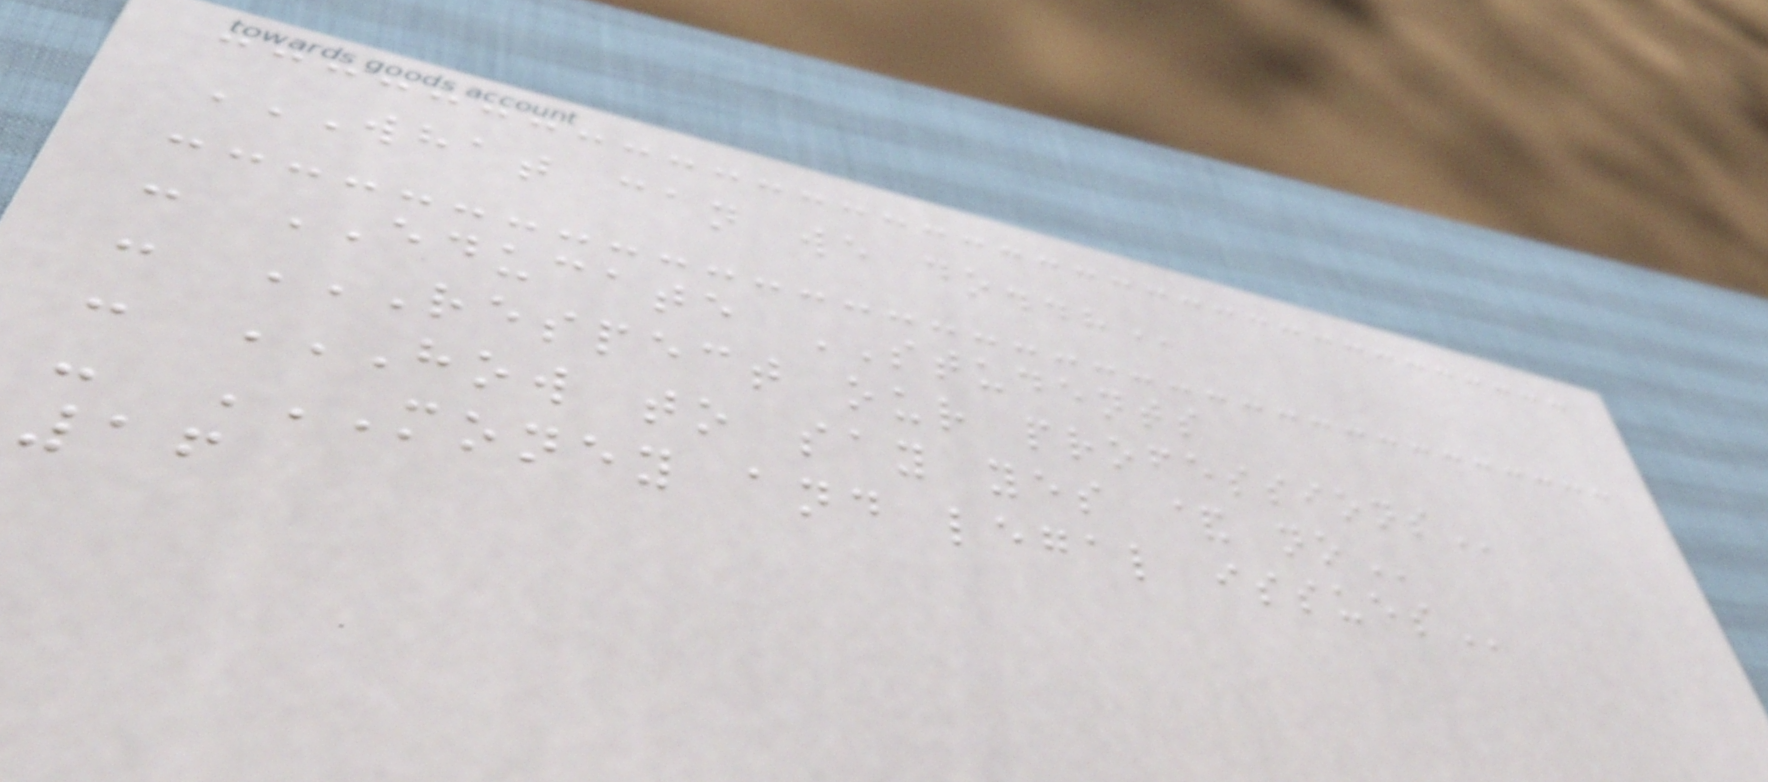WHAT CAN WE DO..?
- EDUCATE STUDENTS
- RESPECT OUR PROFESSIONS
- HOW TO SAY YES & NO
- MONEY AND LEGAL ISSUES
16
